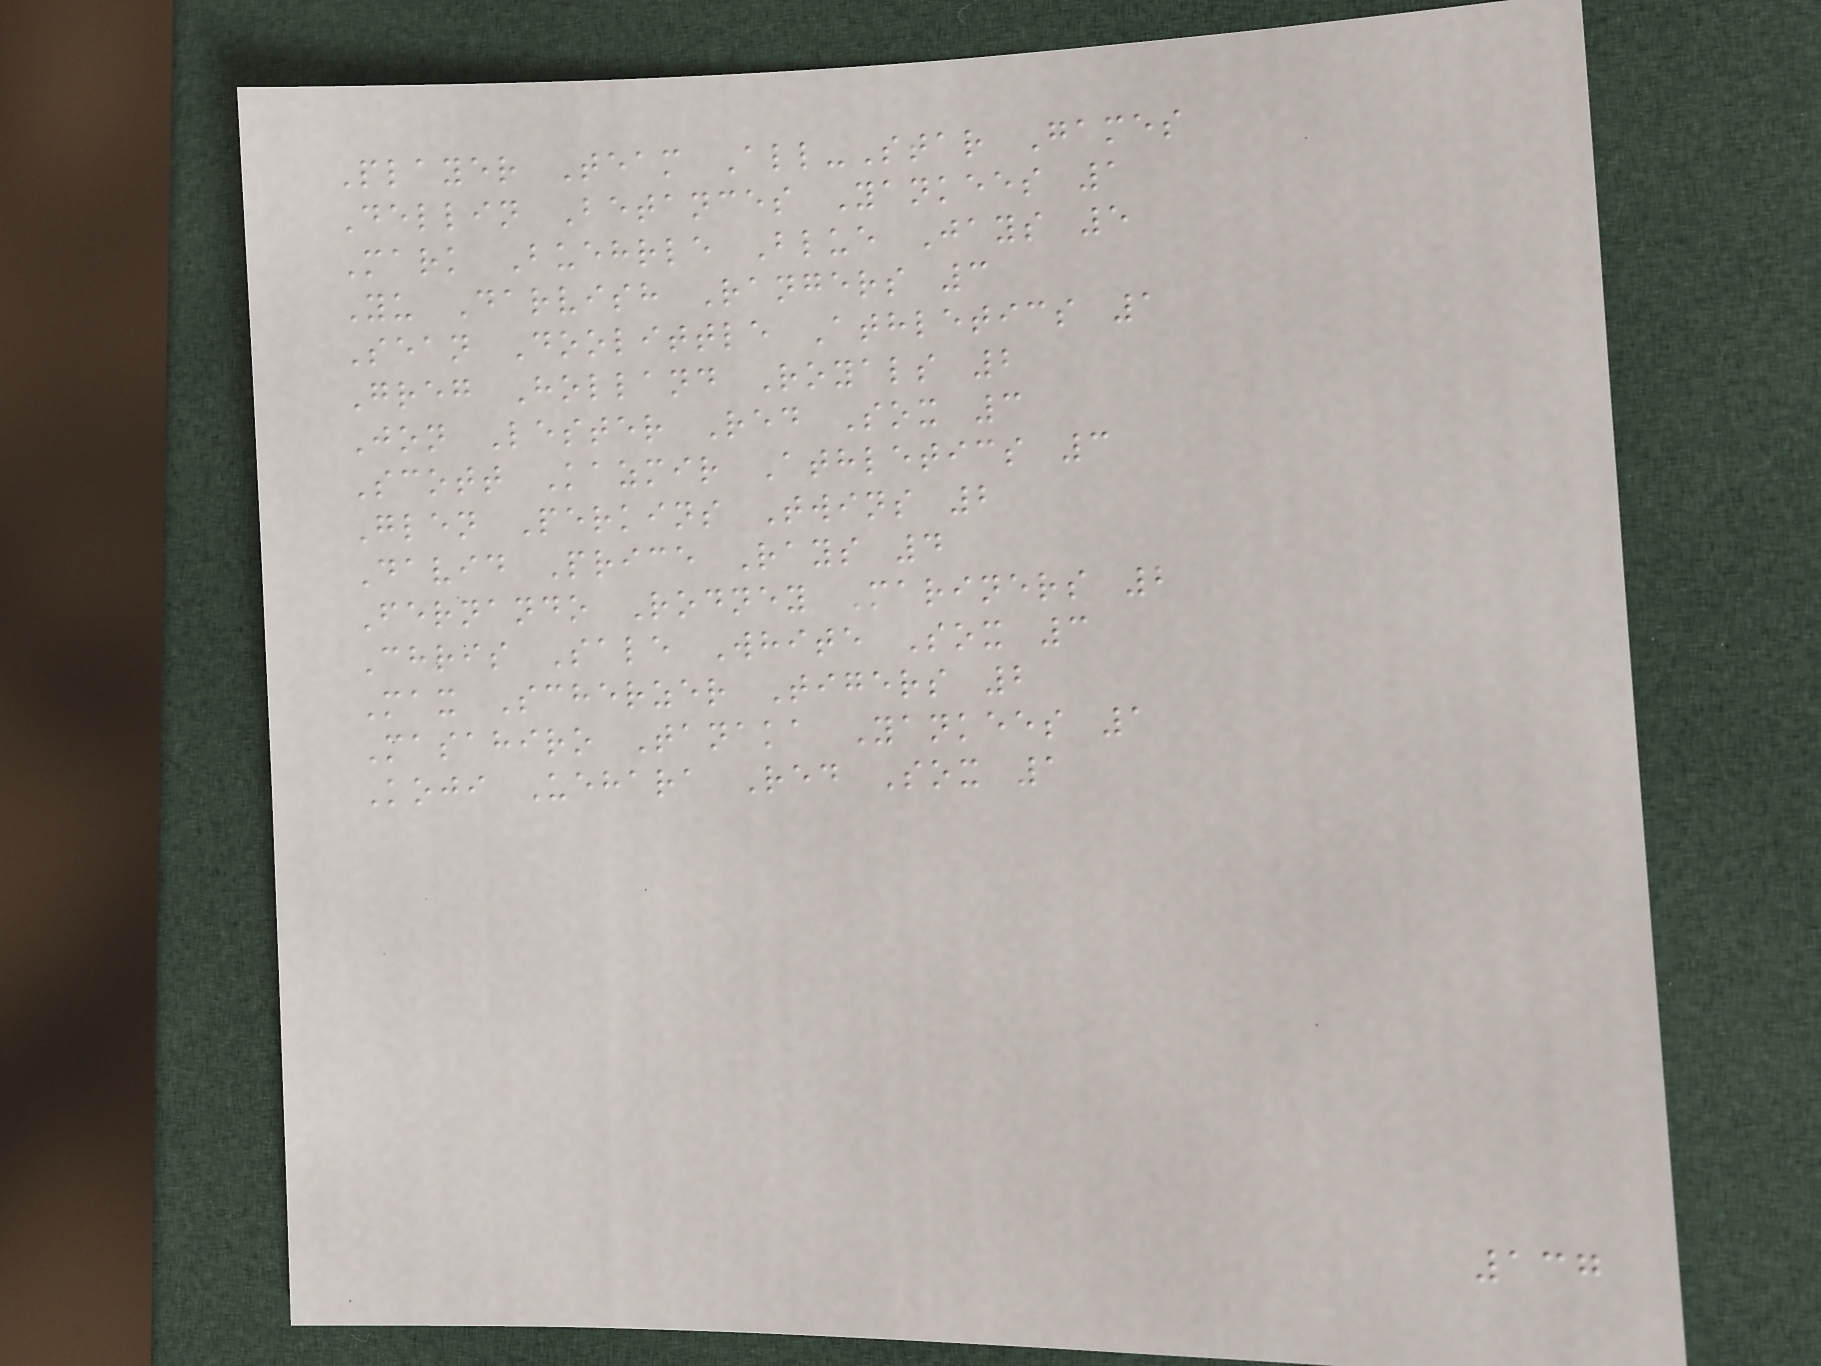Player Team All-Star Games
Dellin Betances Yankees 1
Mark Buehrle Blue Jays 5
Yu Darvish Rangers 3
Sean Doolittle Athletics 1
Greg Holland Royals 2
Jon Lester Red Sox 3
Scott Kazmir Athletics 3
Glen Perkins Twins 2
David Price Rays 4
Fernando Rodney Mariners 2
Chris Sale White Sox 3
Max Scherzer Tigers 2
Masahiro Tanaka Yankees 1
Koji Uehara Red Sox 1
137
